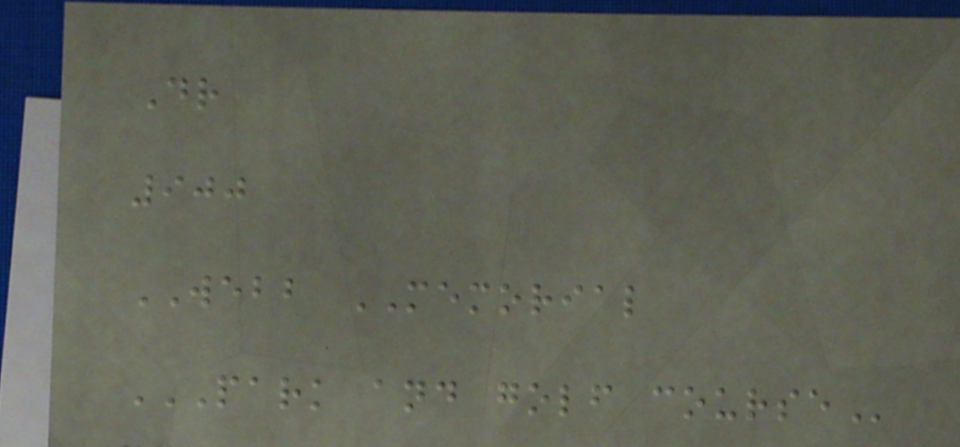Dr
900
WEBB MEMORIAL
PARK AND GOLF COURSE
